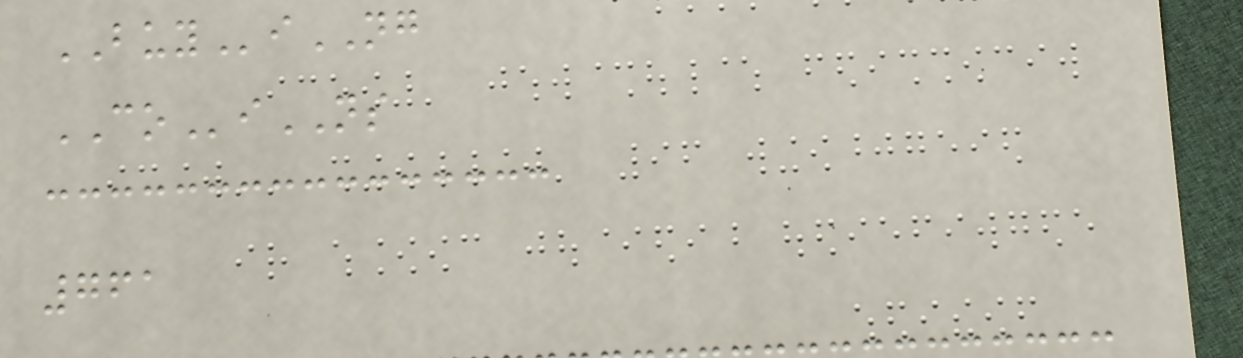BUYiNG
COiNS
761
